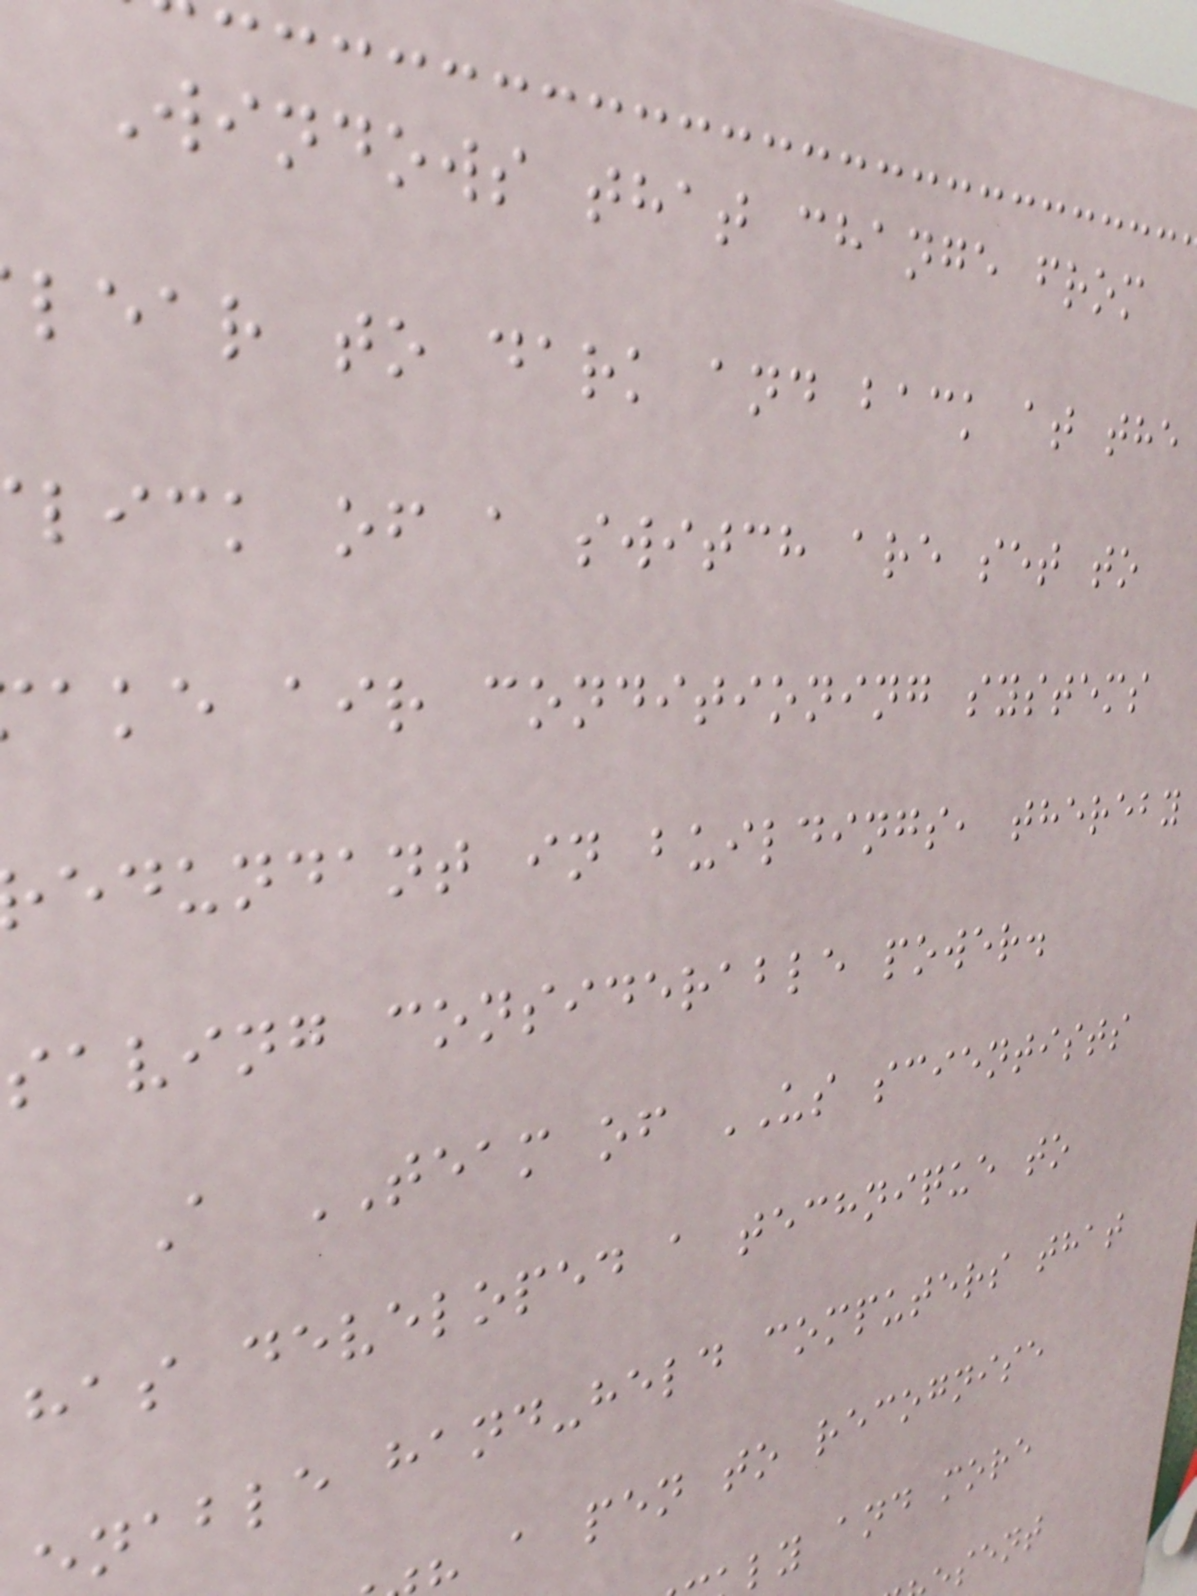Windows that change from
lear to dark and back at the
lick of a switch are set to
ake air conditioning systems
edundant in buildings, thereby
saving considerable power.
A TEAM of US scientists
has developed a technique to
nable hand-held computers that
a pen to recognise
ly and more
